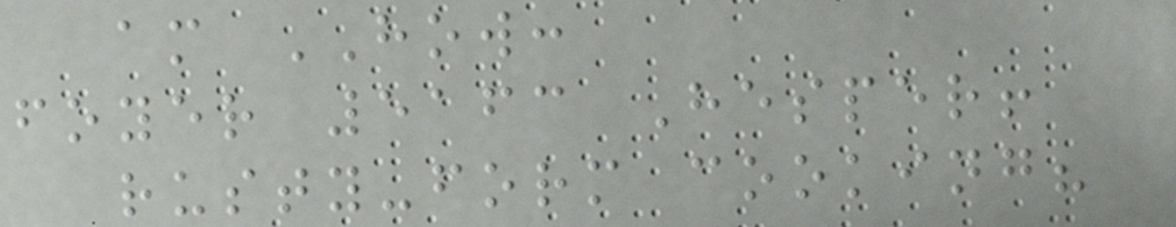am HOW:
foyer 5163 Hesper!
rusty-form cooking?
